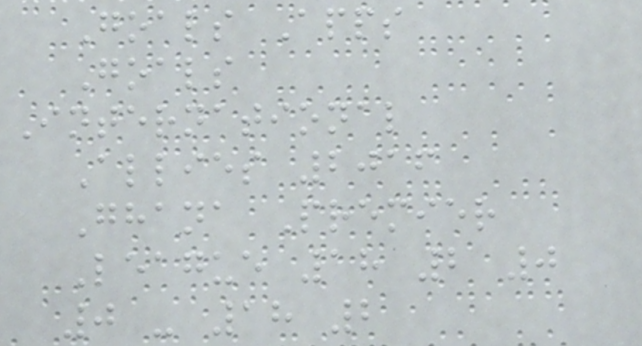Goals Apps
Goals
International
Allies 2016
Ghana Premier
League 18 2 0
0 - 18 2
